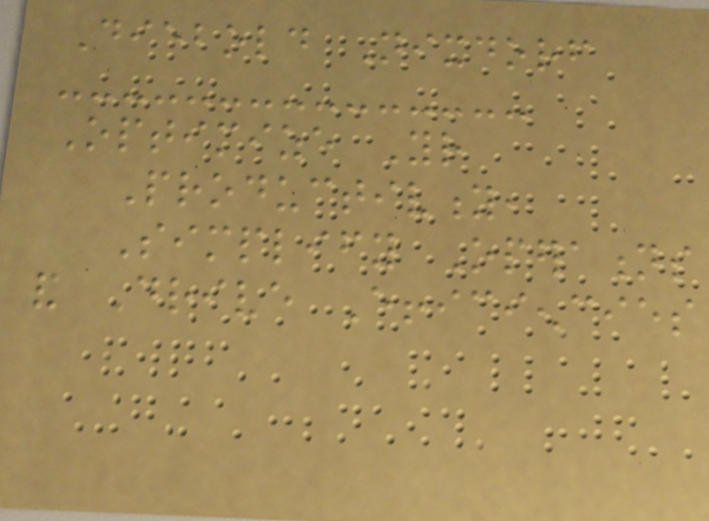Diebold Nixdorf
Optimize Your
Productivity,
Simplify Operations
and Drive Efficiencies
